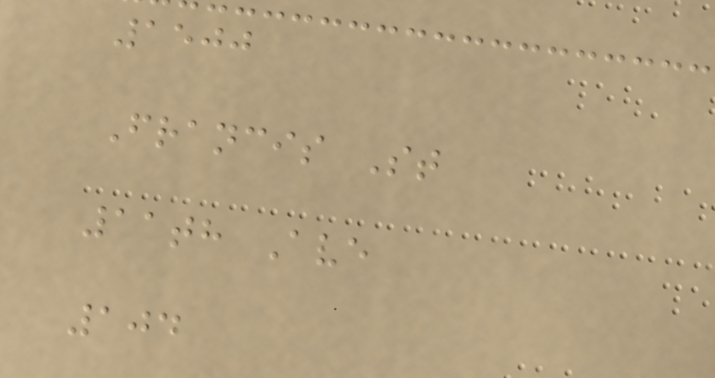1500
Francis St
11th Ave
104
